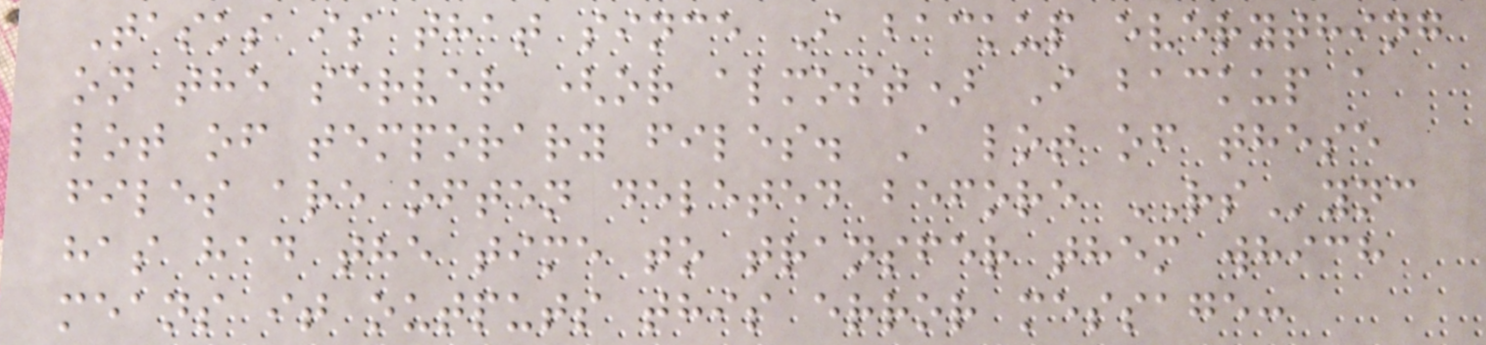Tasks is that since I backup everything
on the server (or almost) I backup a
lot of temporary files. A lot of these
files are often deleted before RSync
has had the time to transfer them which
means it outputs this error message:
